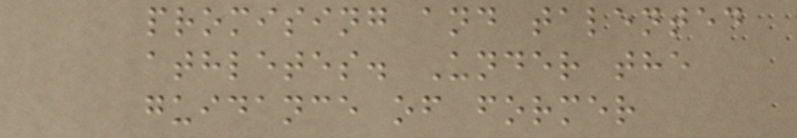promising and talented
athletes. Under the
guidance of former
